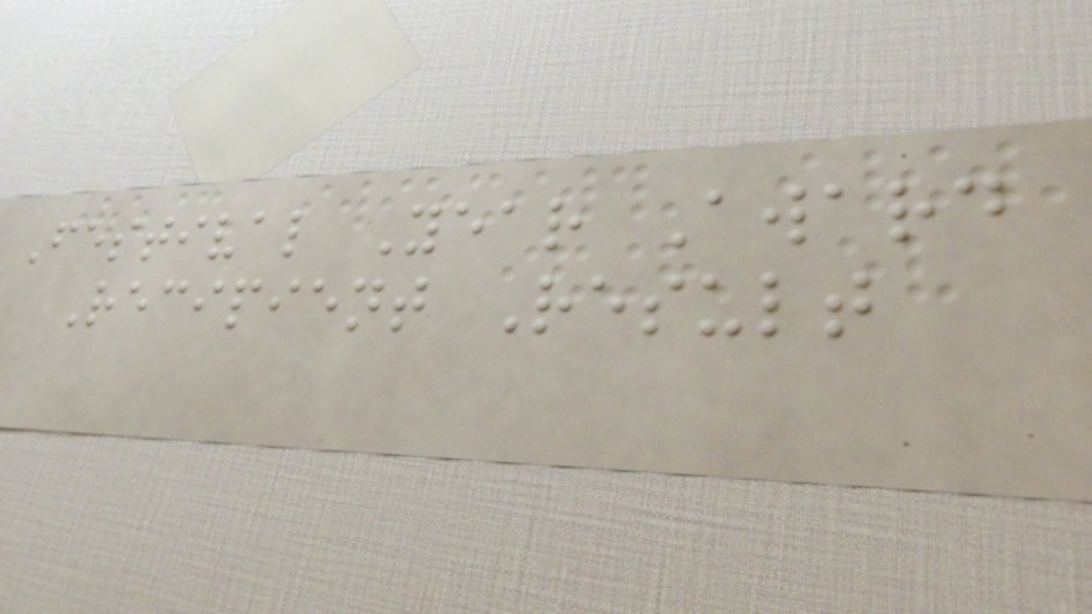Festival Year Award
Recipient Result
